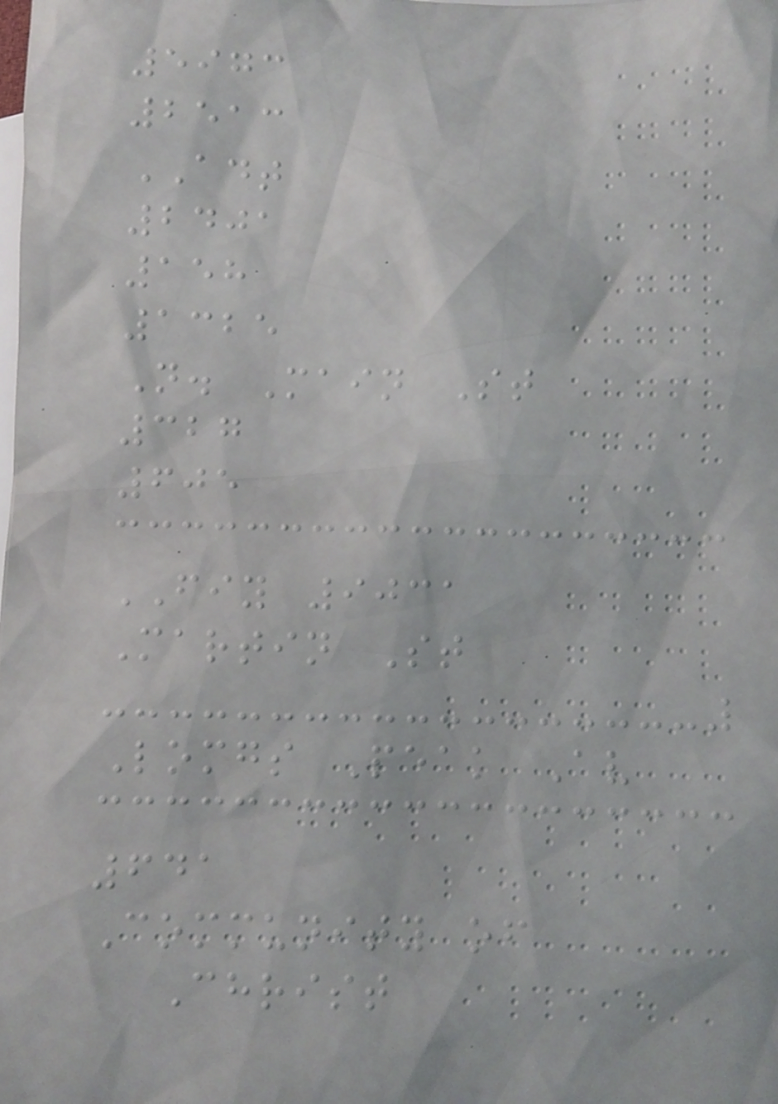5973
2513
ADT
2401
158
1325
N. Main St
327
605
FIY 9031
Martin St
Lomgs Peak Av
641
Community of
Christ
